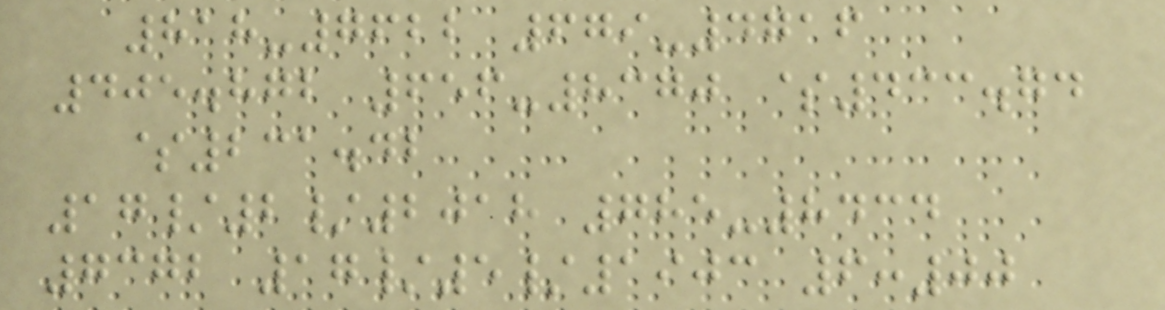818-7622 679-4716
405.872 656-8370 $433.74
$231.42
17/2/2018 785-8434
7372 17/5/1903 6:00
